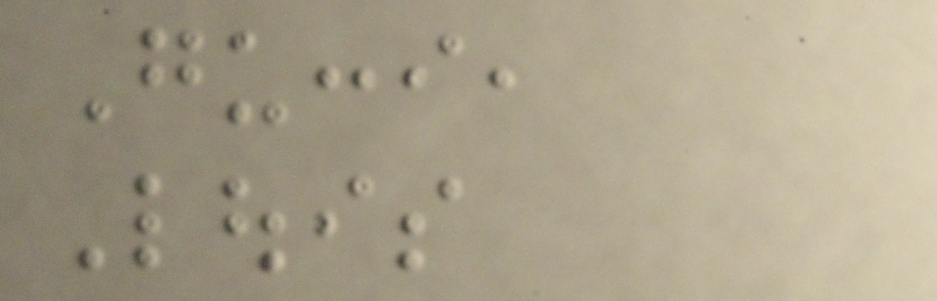Gucci,
Louis
